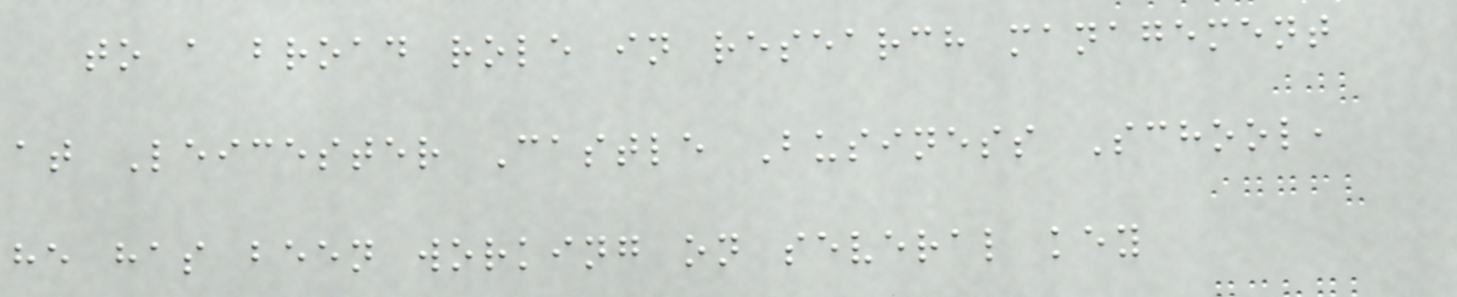to a broad role in research management
at Leicester Castle Business School,
he has been working on several key
